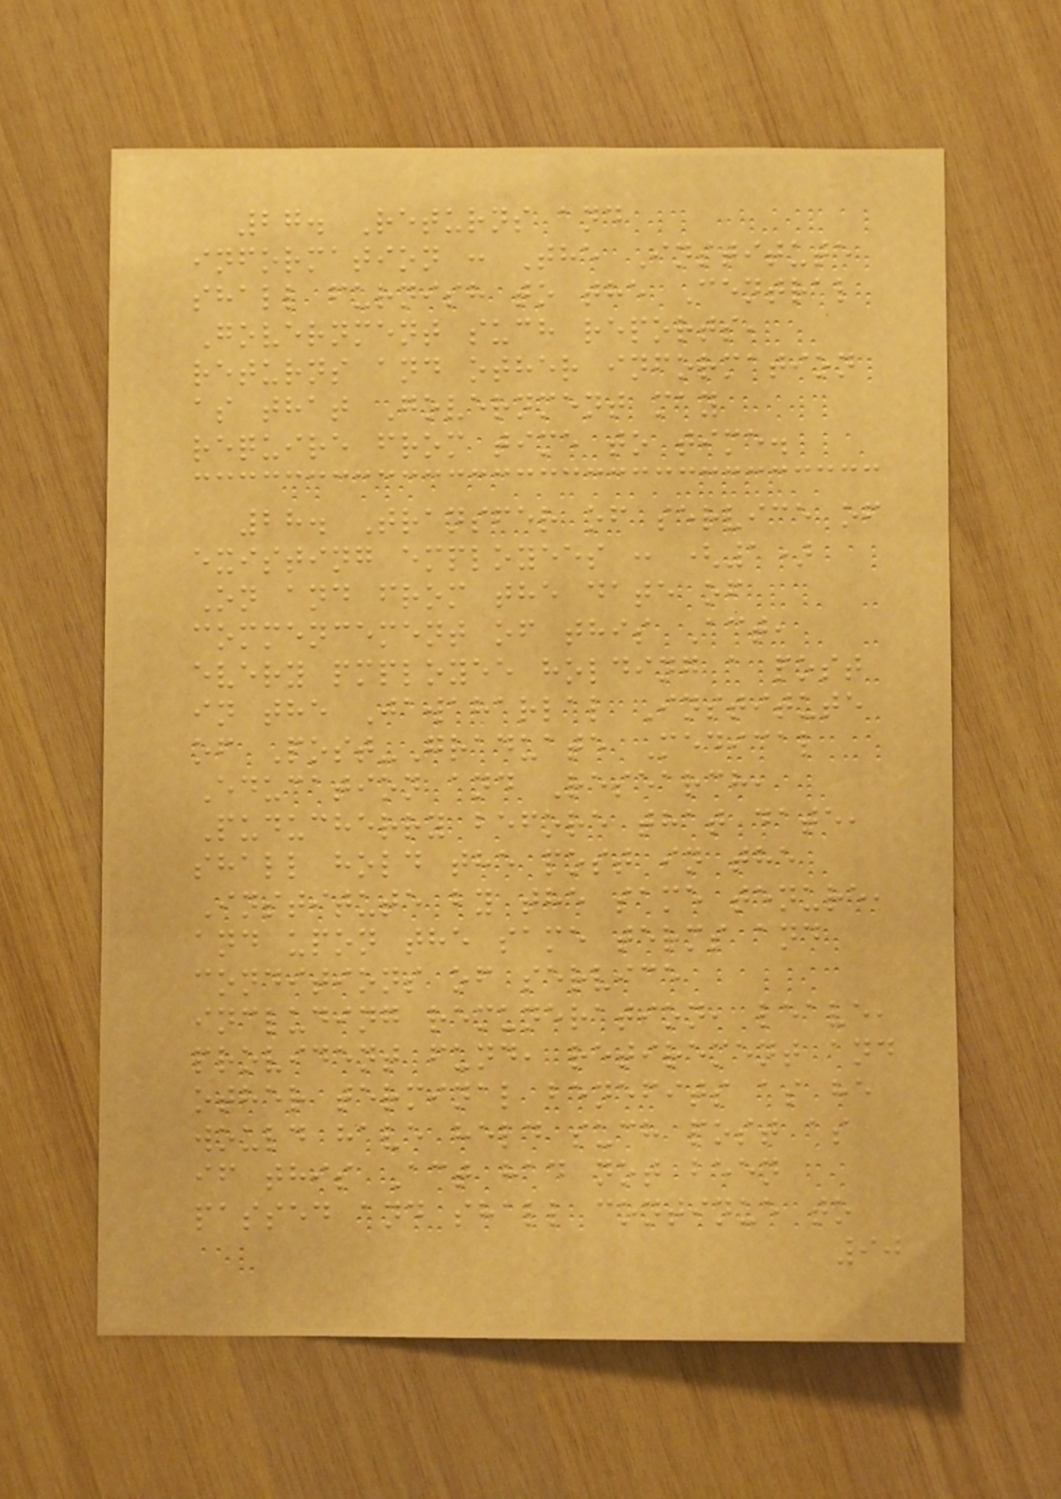27. Returns and
information : The Institute
shall furnish to the Central
Government such reports,
returns and other information
as that Government may
require from time to time.
28. Transfer of service of
existing employees : (1)
On and from the date of
commencement of this Act,
every pmployee holding a post
in the Jawaharlal Institute
of Post-Graduate Medical
Education and Research,
Puducherry before that date,
shall hold the post in the
Institute by the same tenure,
and upon the same terms and
conditions of service
including remuneration, leave,
provident fund, retirement and
other terminal benefits as he
would have held such post as
if this Act had not been
passed and shall continue to
90
